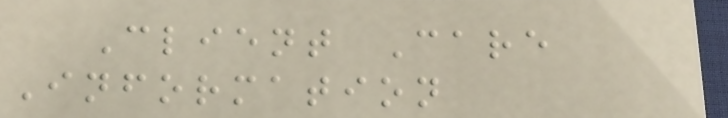Client Care
Information
